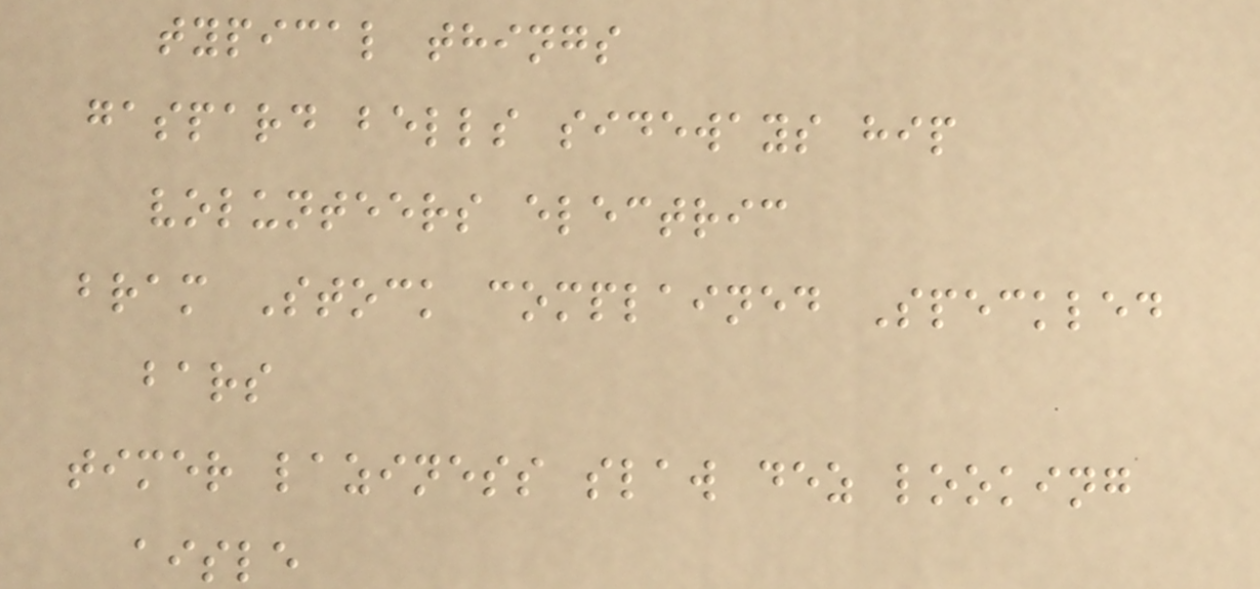typical things
gaspard bells sideways hip
volunteers electric
bram Stock complained Speckled
bars
timer laziness slaw dez looking
aisle
